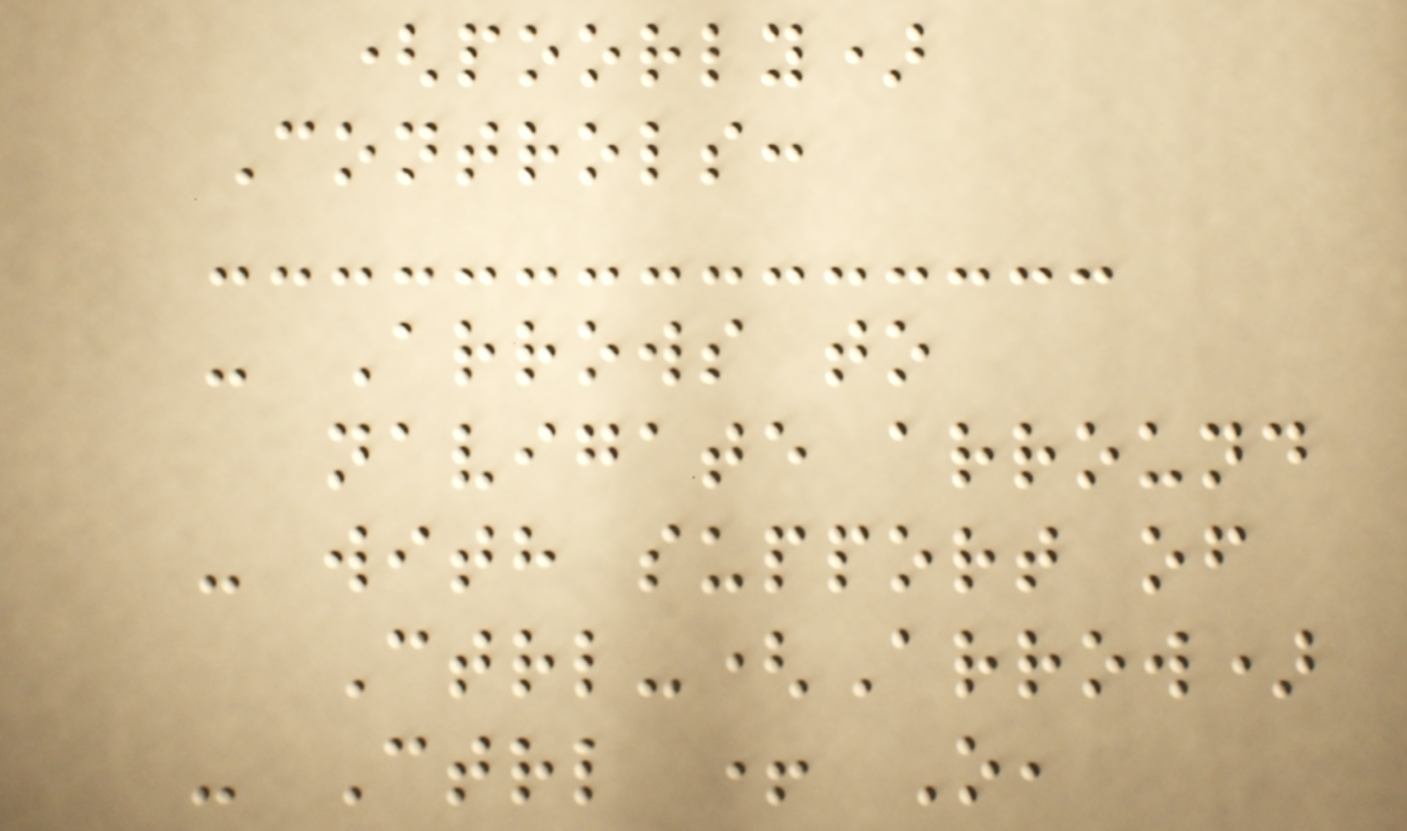(poorly)
Controls:
- Arrows to
navigate arround
- with support of
Ctrl-(Arrow)
- Ctrl + O,
